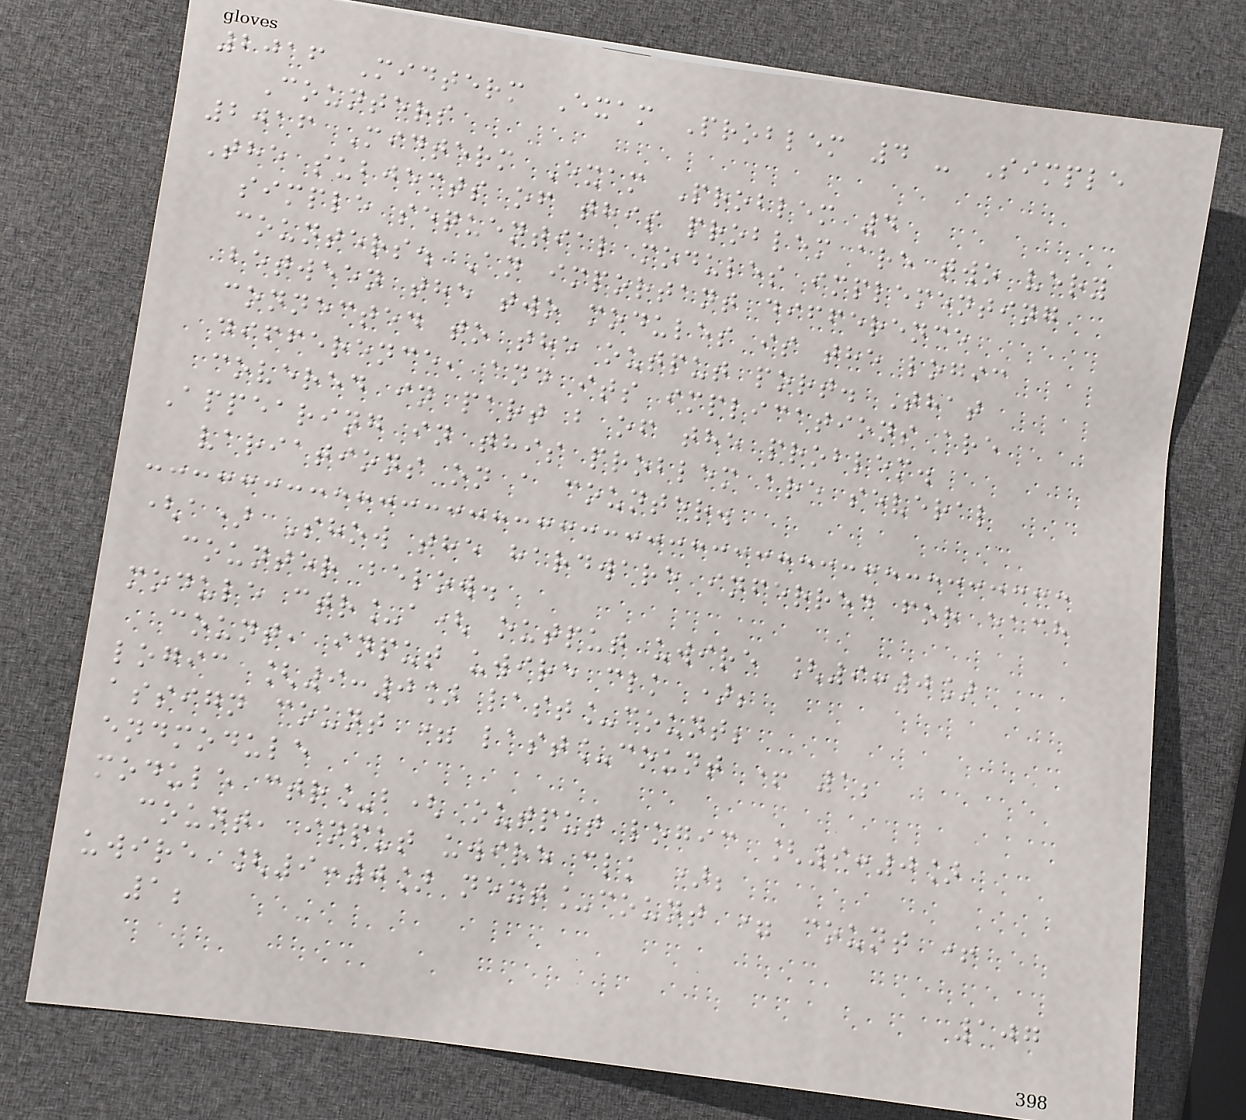2016 Midterm Exam Problem 4 - Simple
Counters
2016 Midterm Exam Problem 4
The subjects of this problem are two very
simple sequential modules implementing
counters. An important difference
between the two modules is the logic
connected to the output port. That
difference, and its implications are
covered in part b of the problem.
Appearing in this problem are several
variations on a counter.
(a) Show the hardware inferred for each
counter below.
module ctr_a( output uwire [9:0]
count, input uwire clk );
logic [9:0] last_count;
assign count = last_count + 1;
endmodule
module ctr_b( output logic [9:0]
count, input uwire clk );
uwire [9:0] next_count = count +
1;
107
